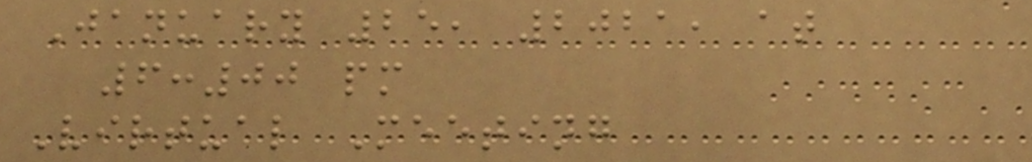January 25, 2021, at
6:00 pm
Virtual Meeting
